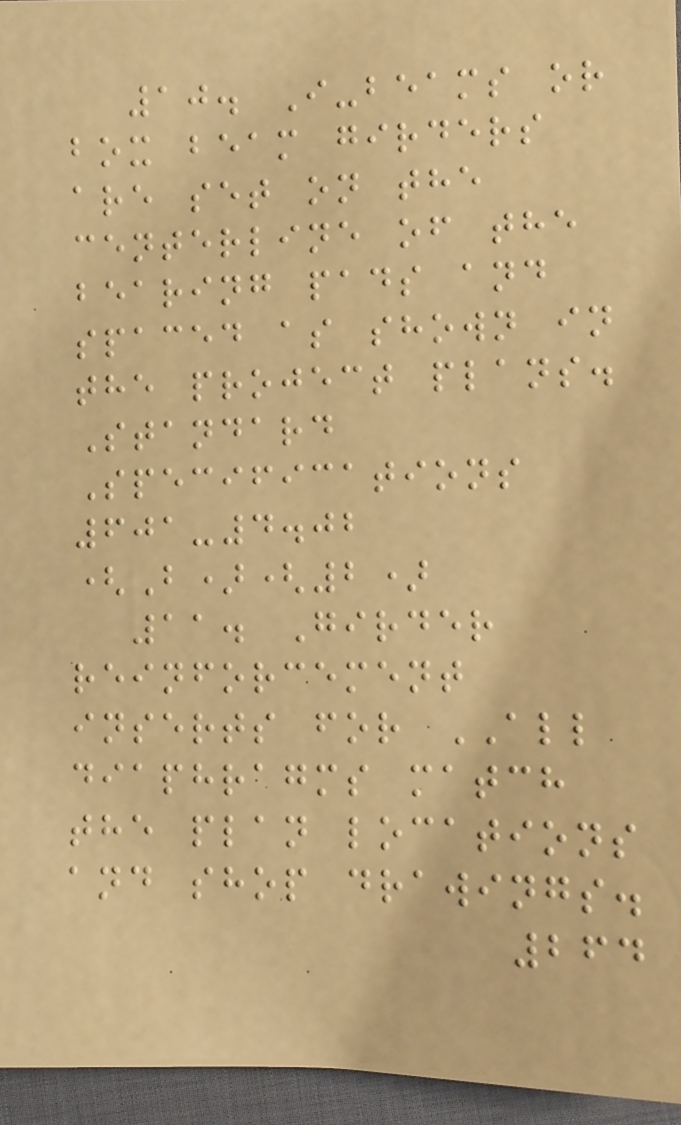10. I-beams or
box beam girders
are set on the
centerline of the
bearing pads and
spaced as shown in
the project plans.
Standard
Specifications
601-4.02
(B)(2)
11. Girder
reinforcement
inserts for ALL
diaphragms match
the plan locations
and shop drawings.
264
